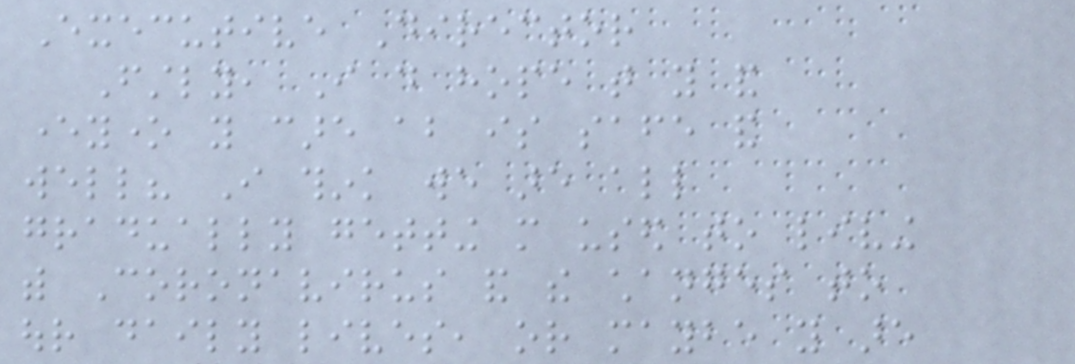Executive Director
Firstly, I do hope that you and
everyone you care about is safe and
well? I think we are all
gradually getting more used to living
with Coronavirus and the changes to
our daily lives, or maybe you are
